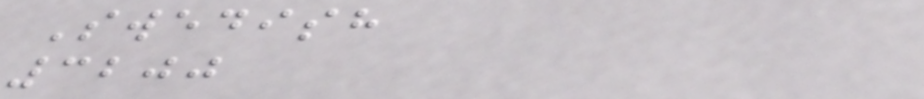Swedish
3200
